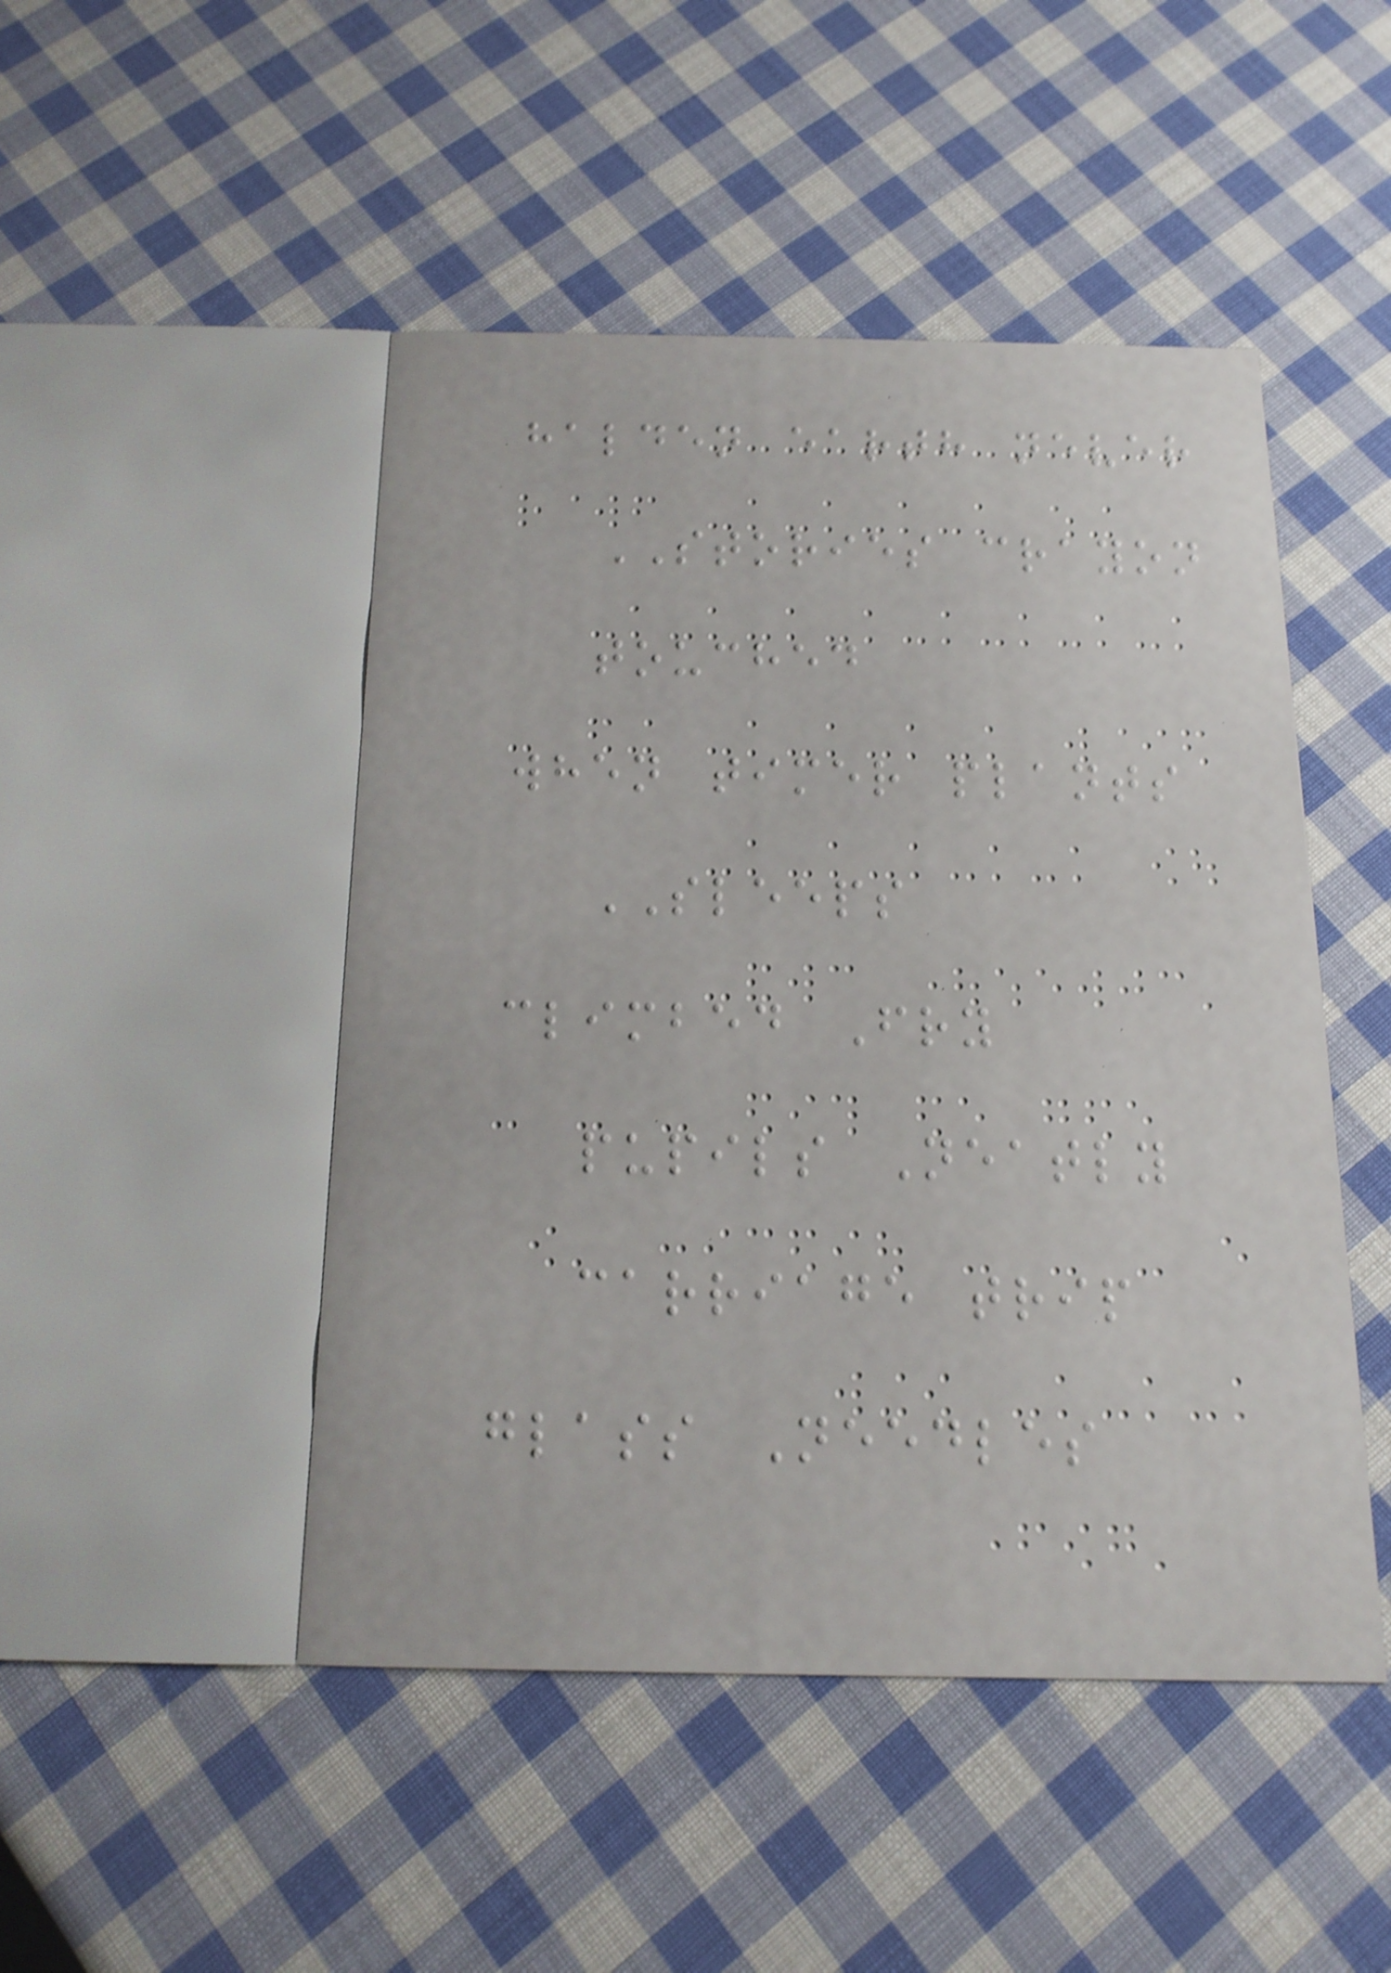halden earth never
STORIES crayon
touched
when timer plants
SLEEPS
climbed Fry
pupils Neatly
carriage trip
glass Needles
